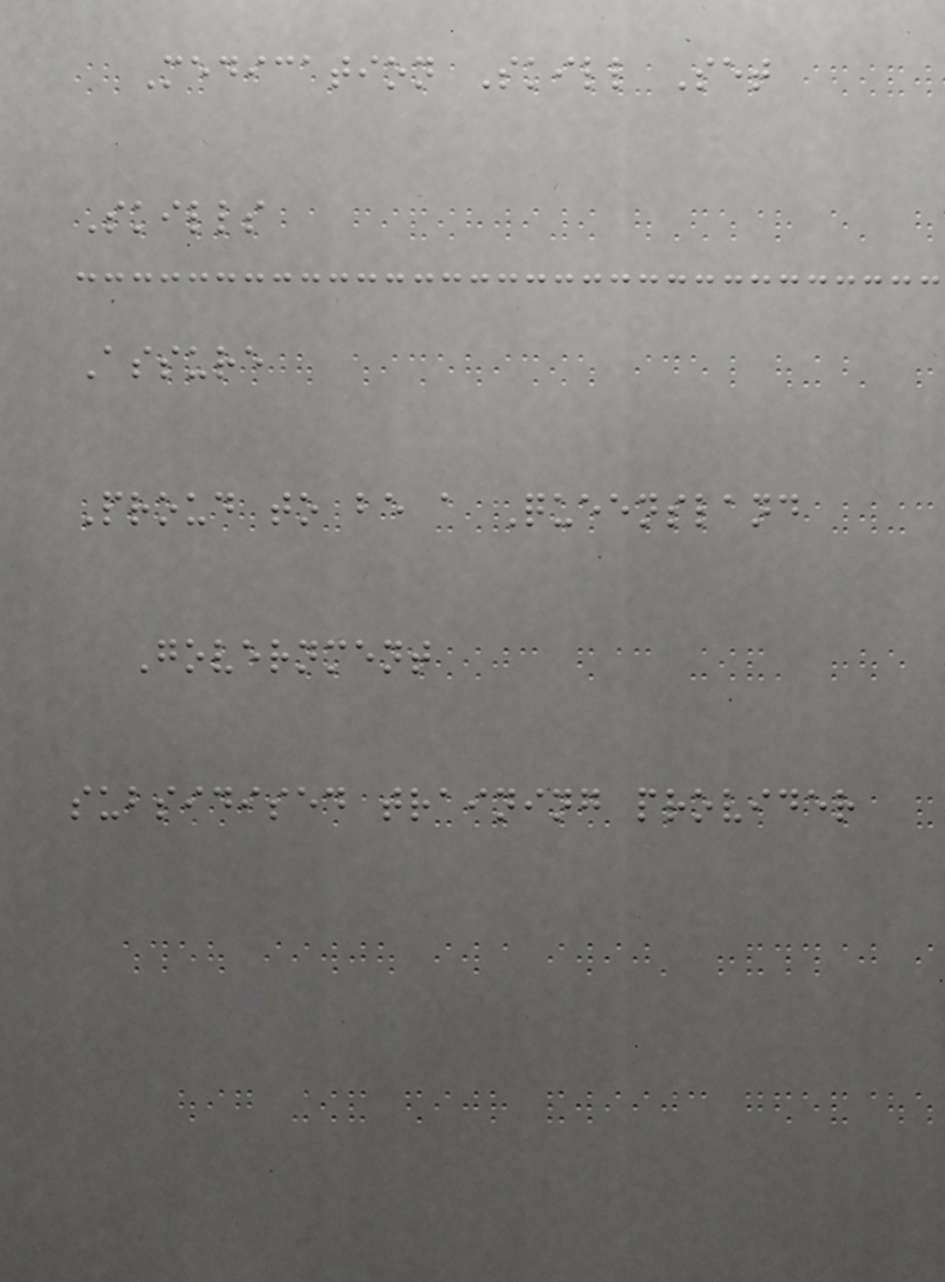Medication Skill Set
Skills
Assure
Proud to be a Queensland
Government
subsidised training provider
